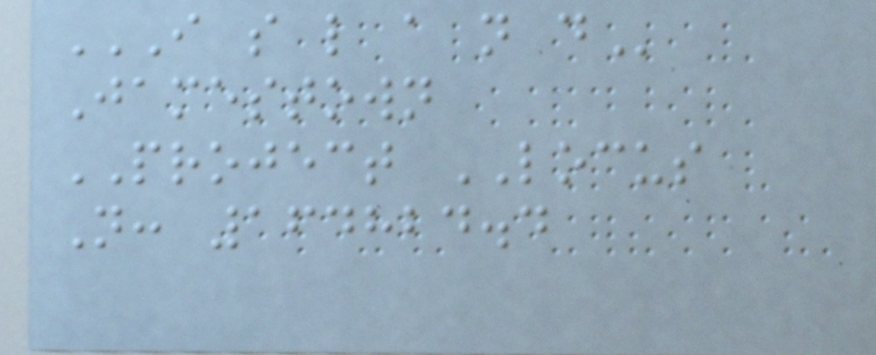I S L A N D
Jamestown
PROJECT LOCUS
N: 164824.4
